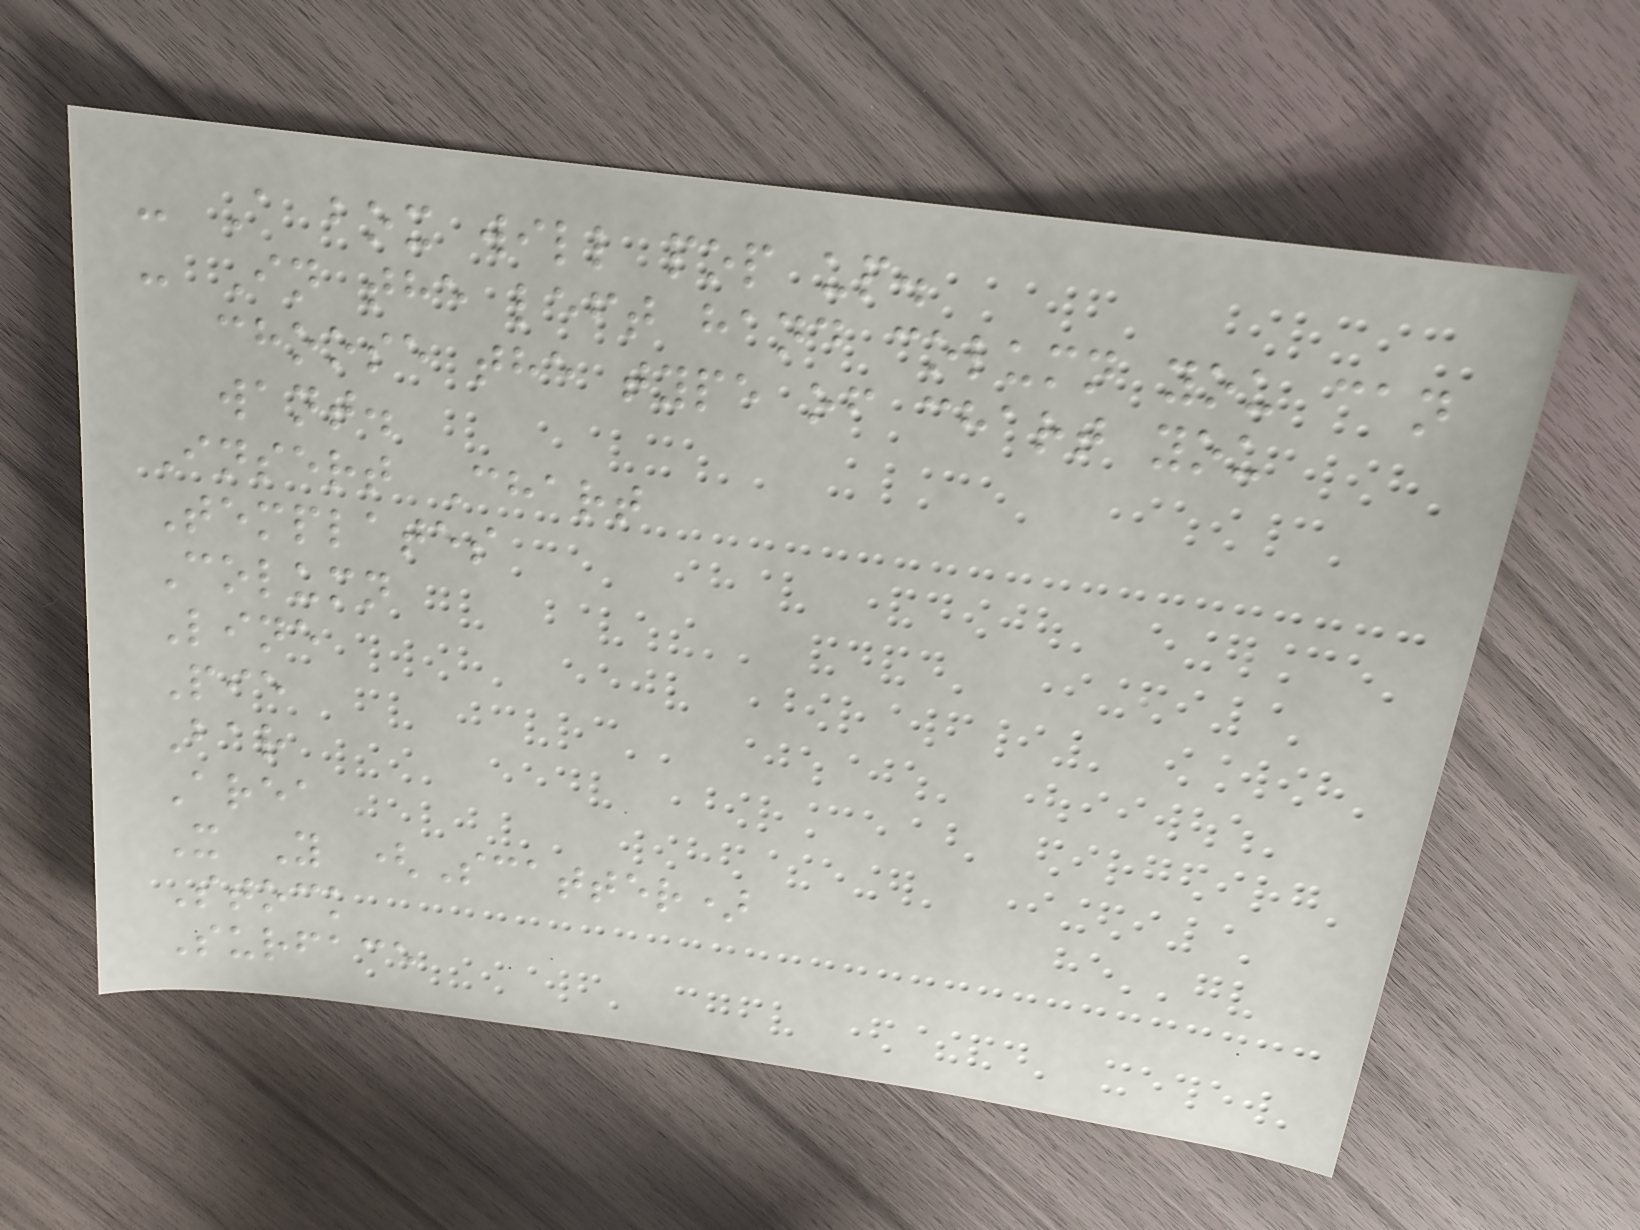- A box will pop up.
- In the left hand column you can
choose the type of chart you
want.
Insert Chart
Templates
Column
Line
Pie
Bar
Area
X Y (Scatter)
Stock
Surface
